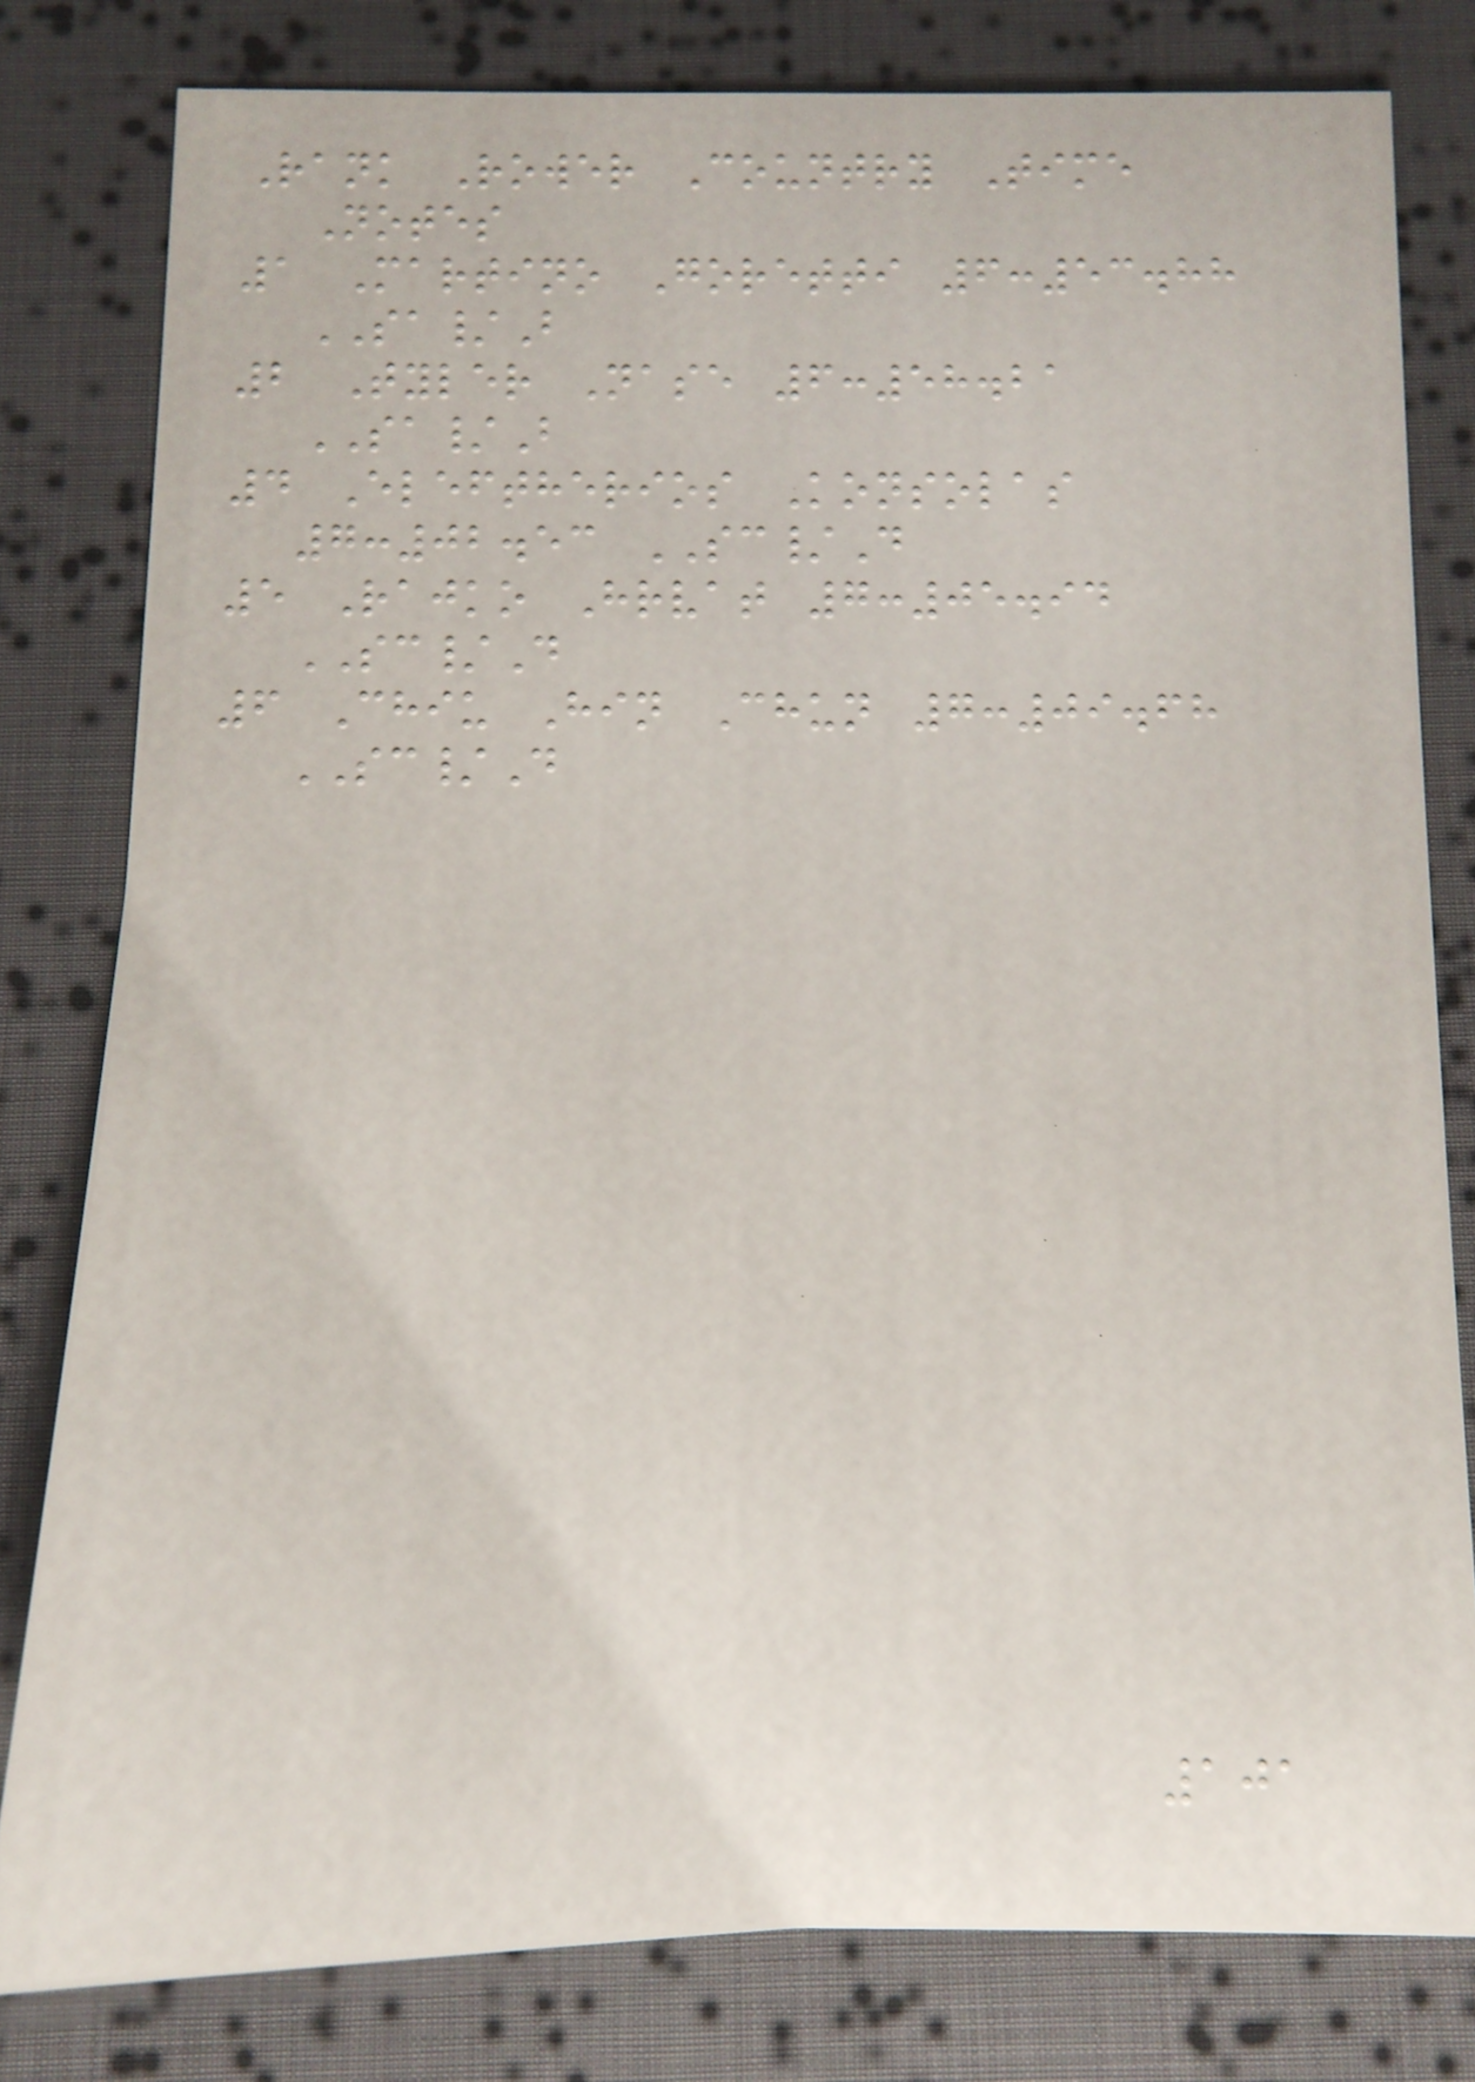Rank Rower Country Time
Notes
1 Martino Goretti 6:53.88
SA/B
2 Tyler Nase 6:58.21
SA/B
4 Eleftherios Konsolas
7:02.53 SC/D
5 Rajko Hrvat 7:05.94
SC/D
6 Chiu Hin Chun 7:09.68
SC/D
101
